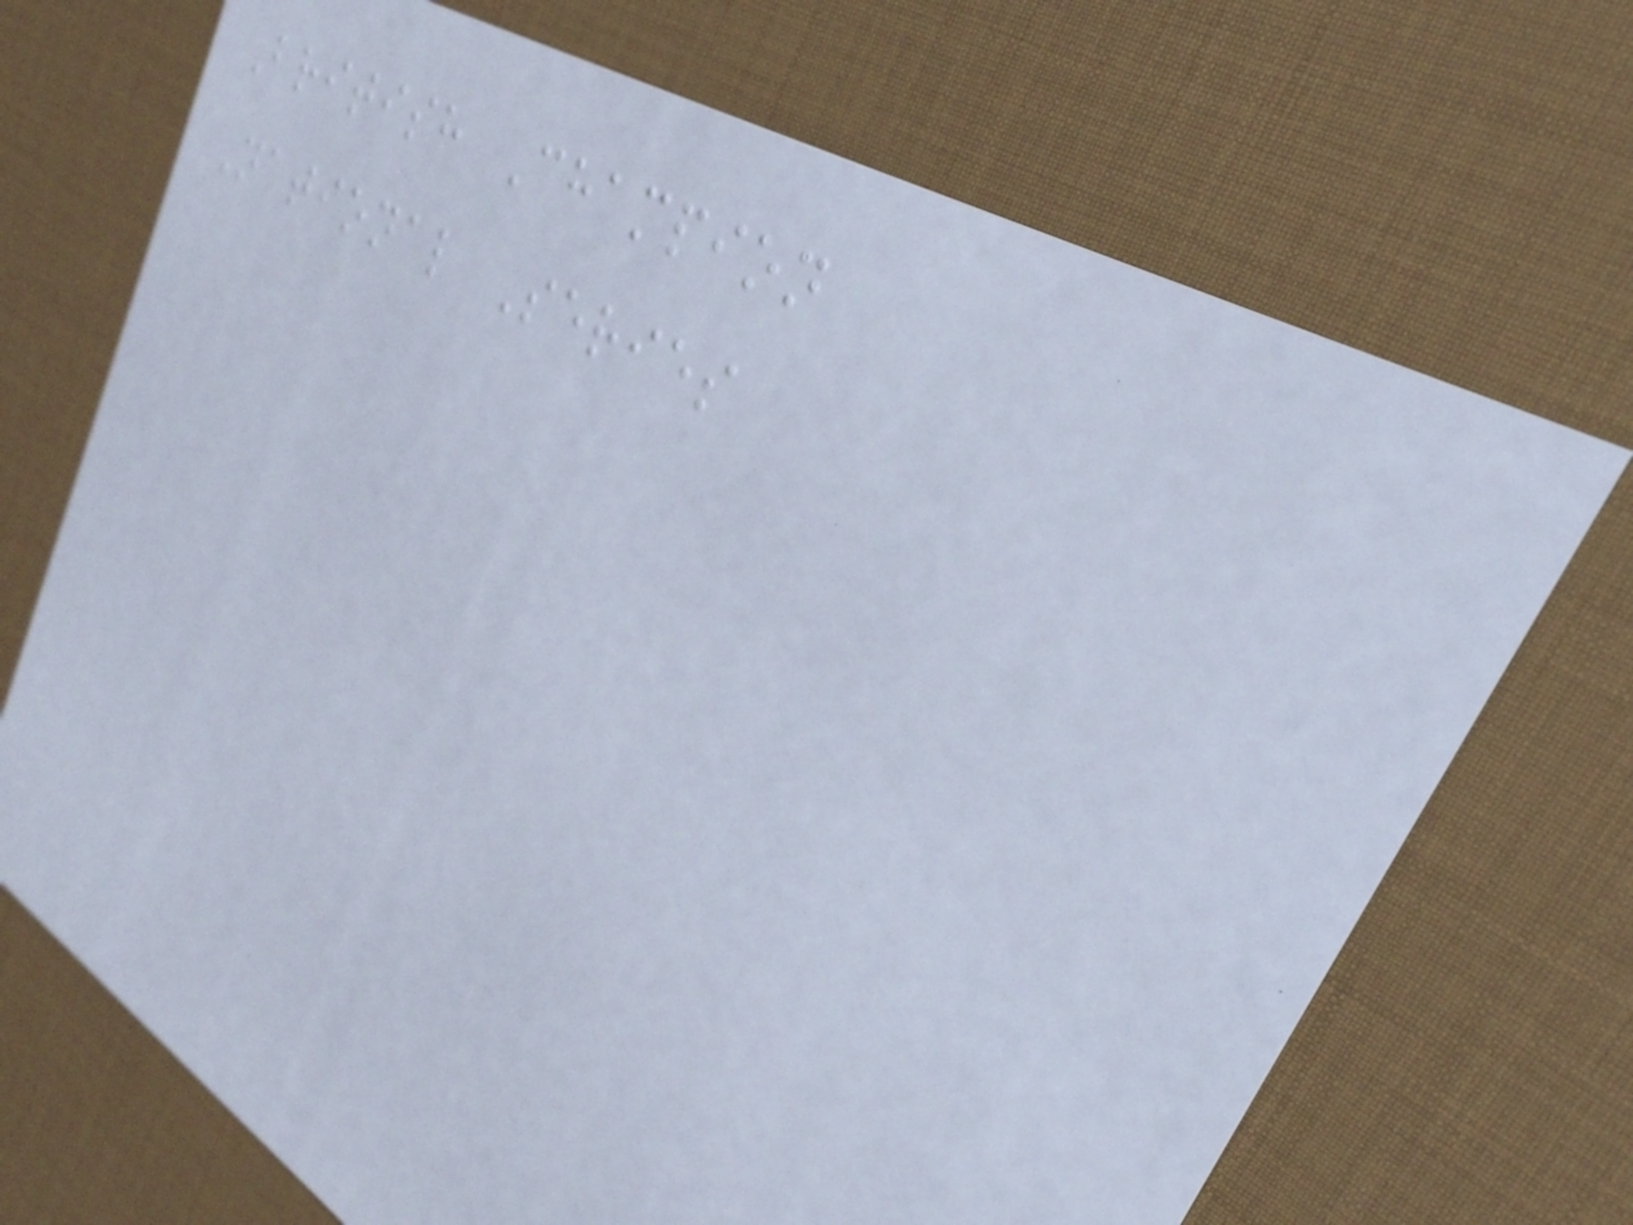British Champion
National Series
